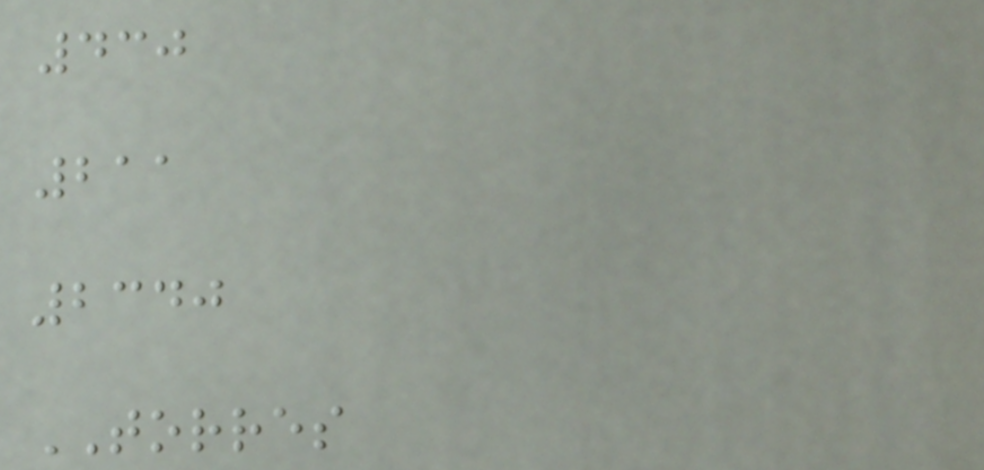430
211
2340
TORRES
